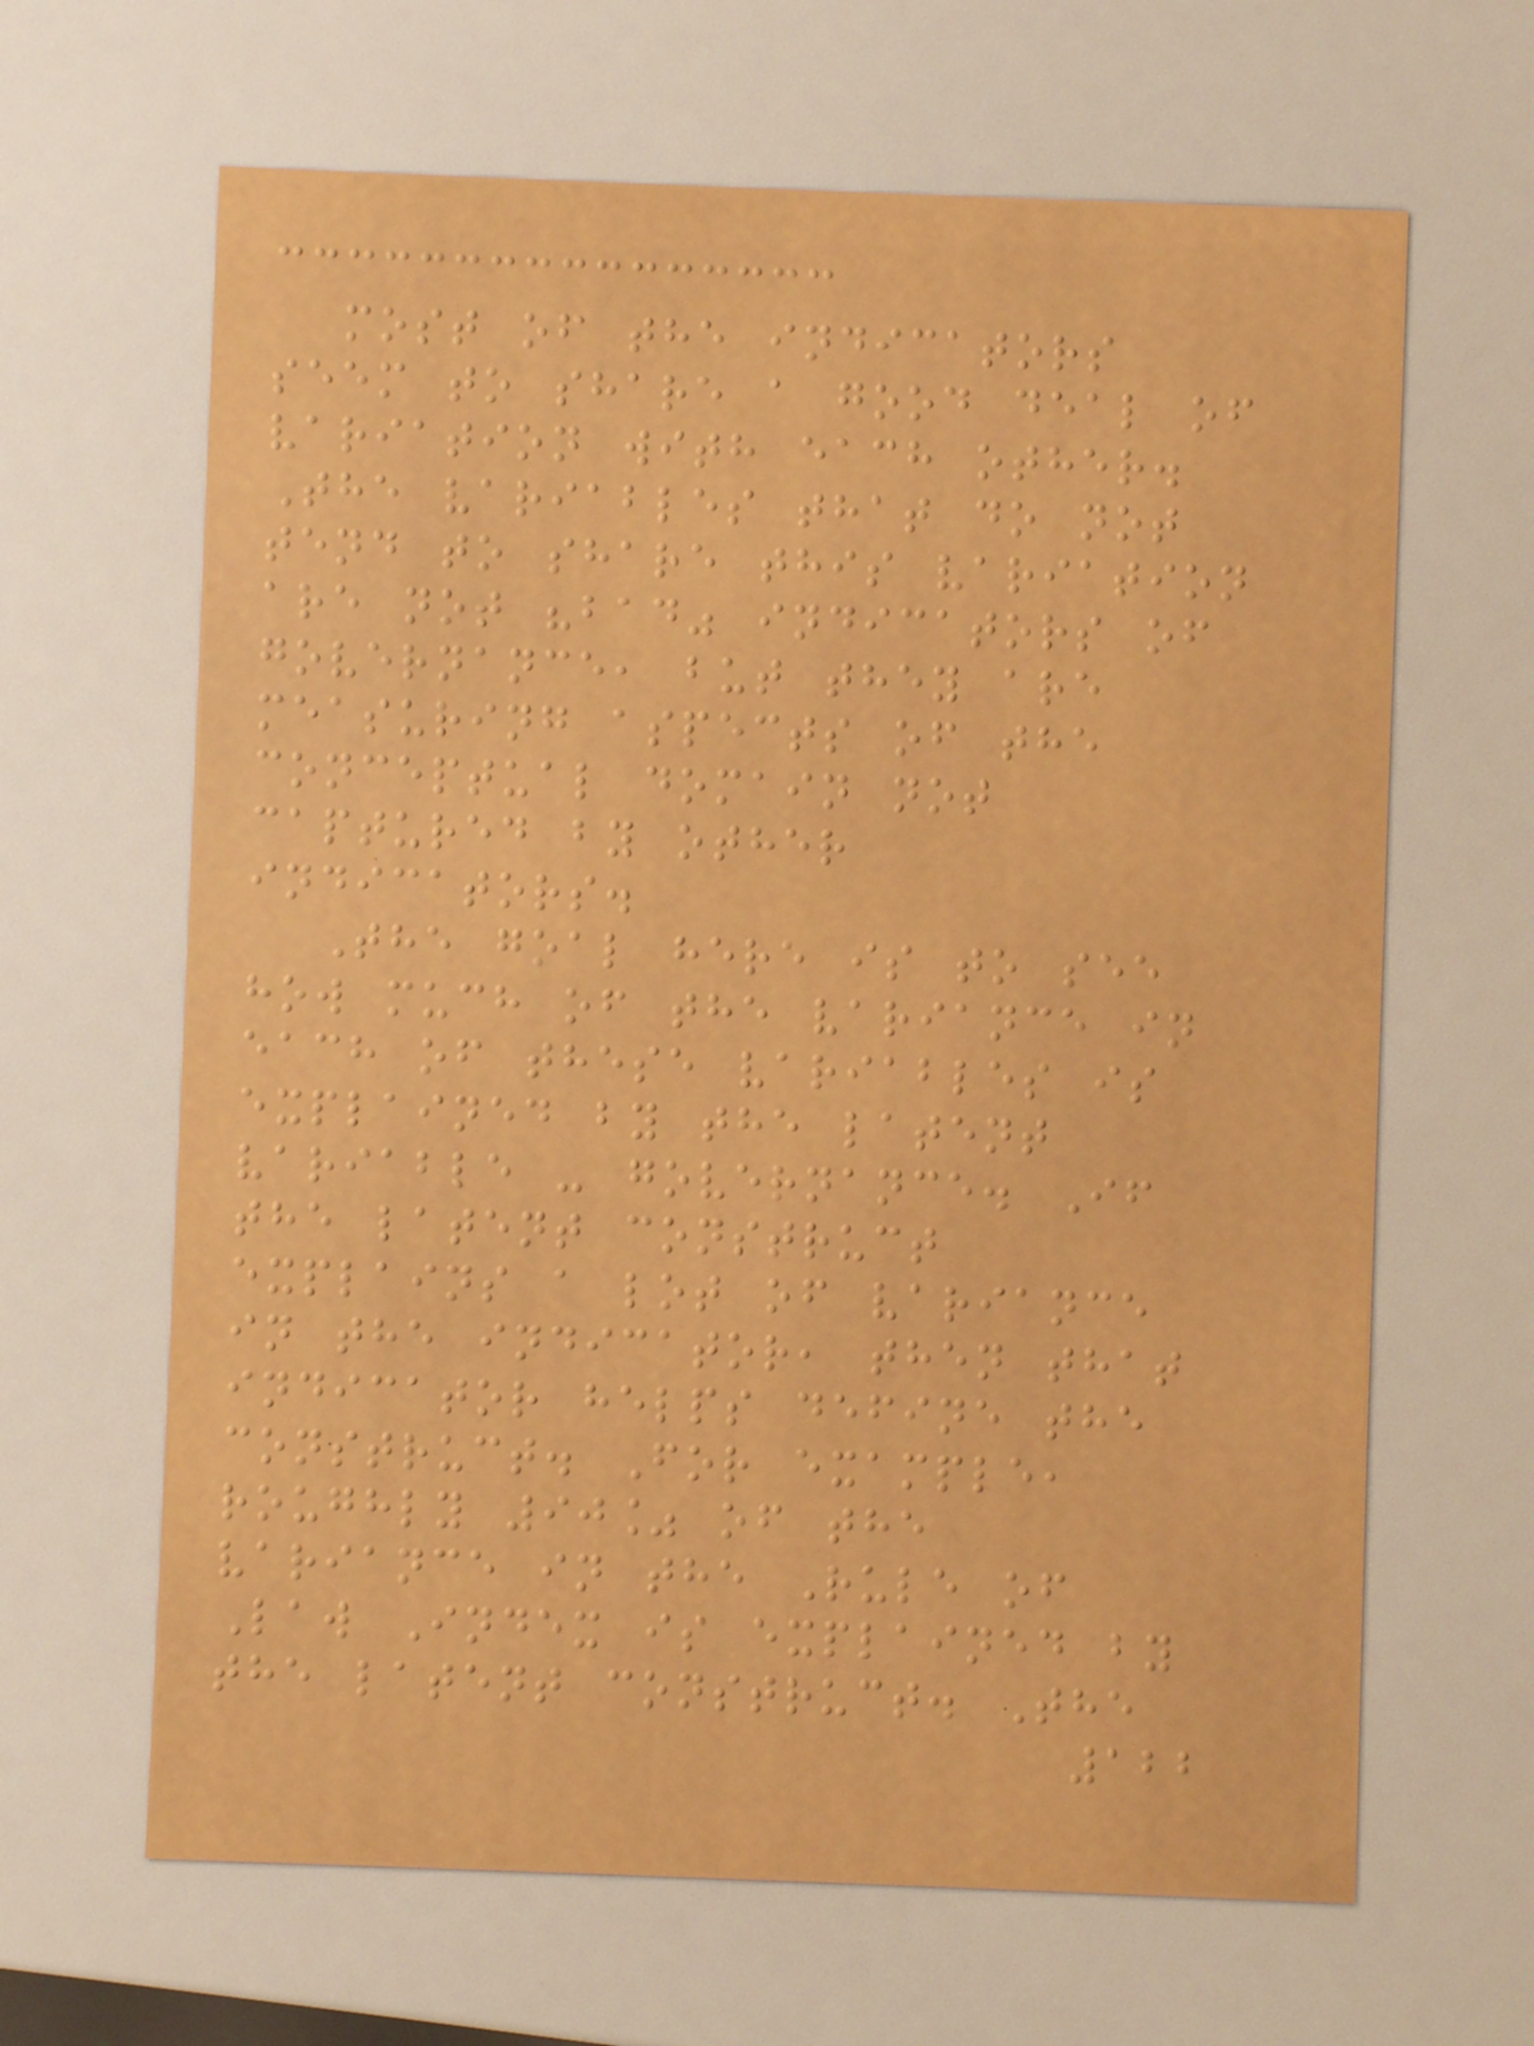most of the indicators
seem to share a good deal of
variation with each other.
The variables that do not
tend to share this variation
are not "bad" indicators of
governance, but they are
measuring aspects of the
conceptual domain not
captured by other
indicators.
The goal here is to see
how much of the variance in
each of these variables is
explained by the latent
variable - governance. If
the latent construct
explains a lot of variance
in the indicator, then that
indicator helps define the
construct. For example,
roughly 90% of the
variance in the Rule of
Law Index is explained by
the latent construct. The
122
